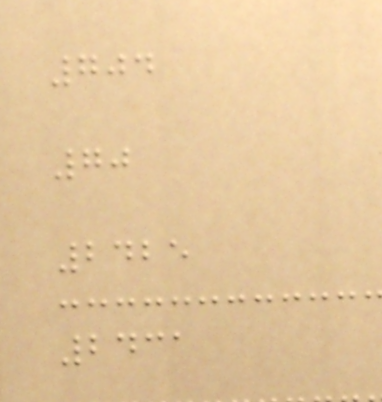704
70
2425
2431
